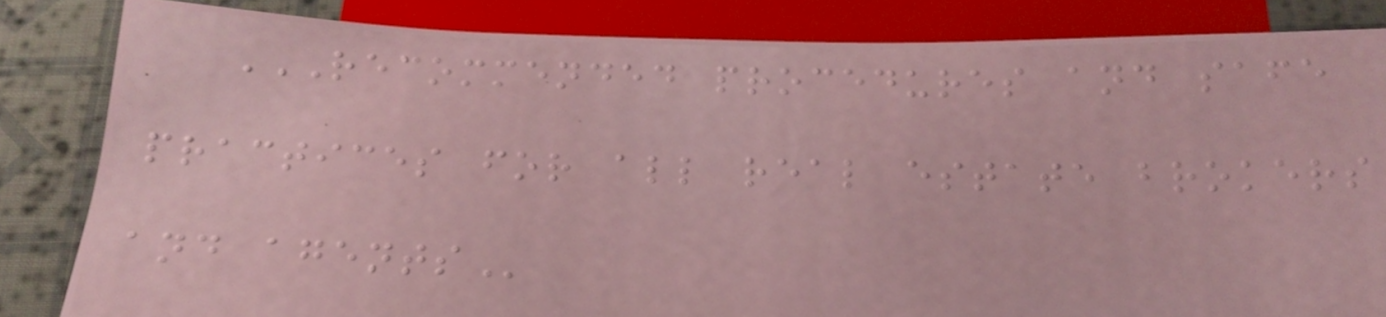RECOMMENDED PROCEDURES AND SAFE
PRACTICES FOR ALL REAL ESTATE BROKERS
AND AGENTS
